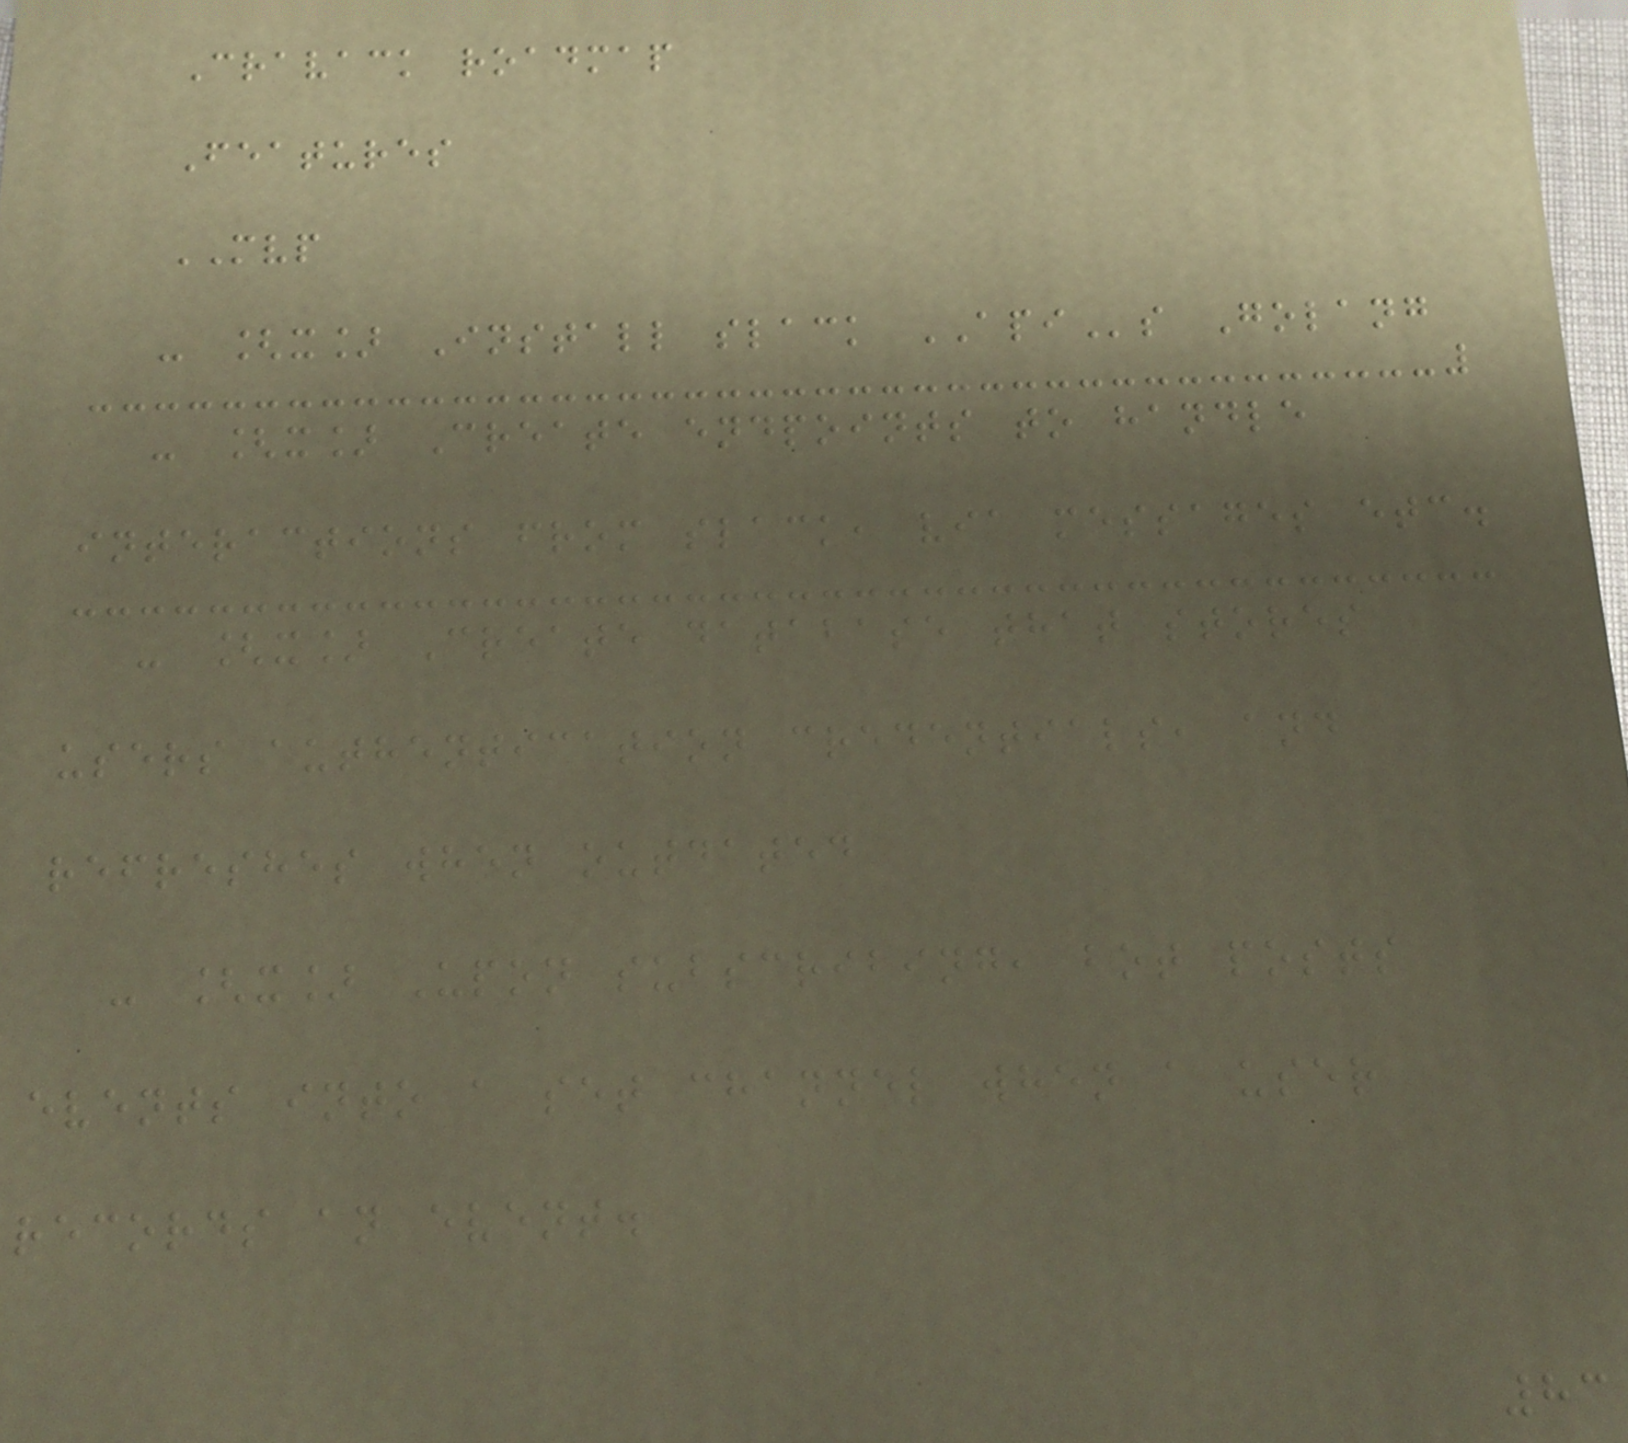Cravack roadmap
Features
MVP
- [x] Install slack APIs Golang
- [x] Create endpoints to handle
interactions from slack, via messages etc.
- [x] Create database that stores
users authentication credentials, and
refreshes when outdated
- [x] Upon subscribing, bot posts
events into a set channel when a user
records an event.
83
